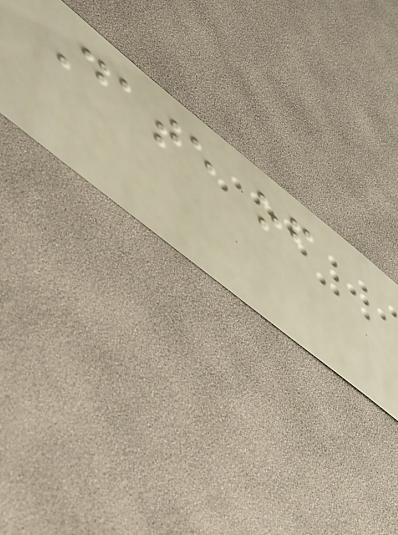Date of
